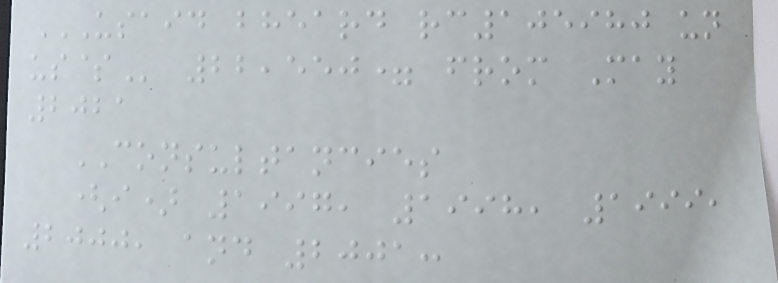USAID BHEARD RC105980 UN
US$ 22,550= from May
2021
CONSULTANCIES
(i) 1997, 1998, 1999,
2000, and 2001:
